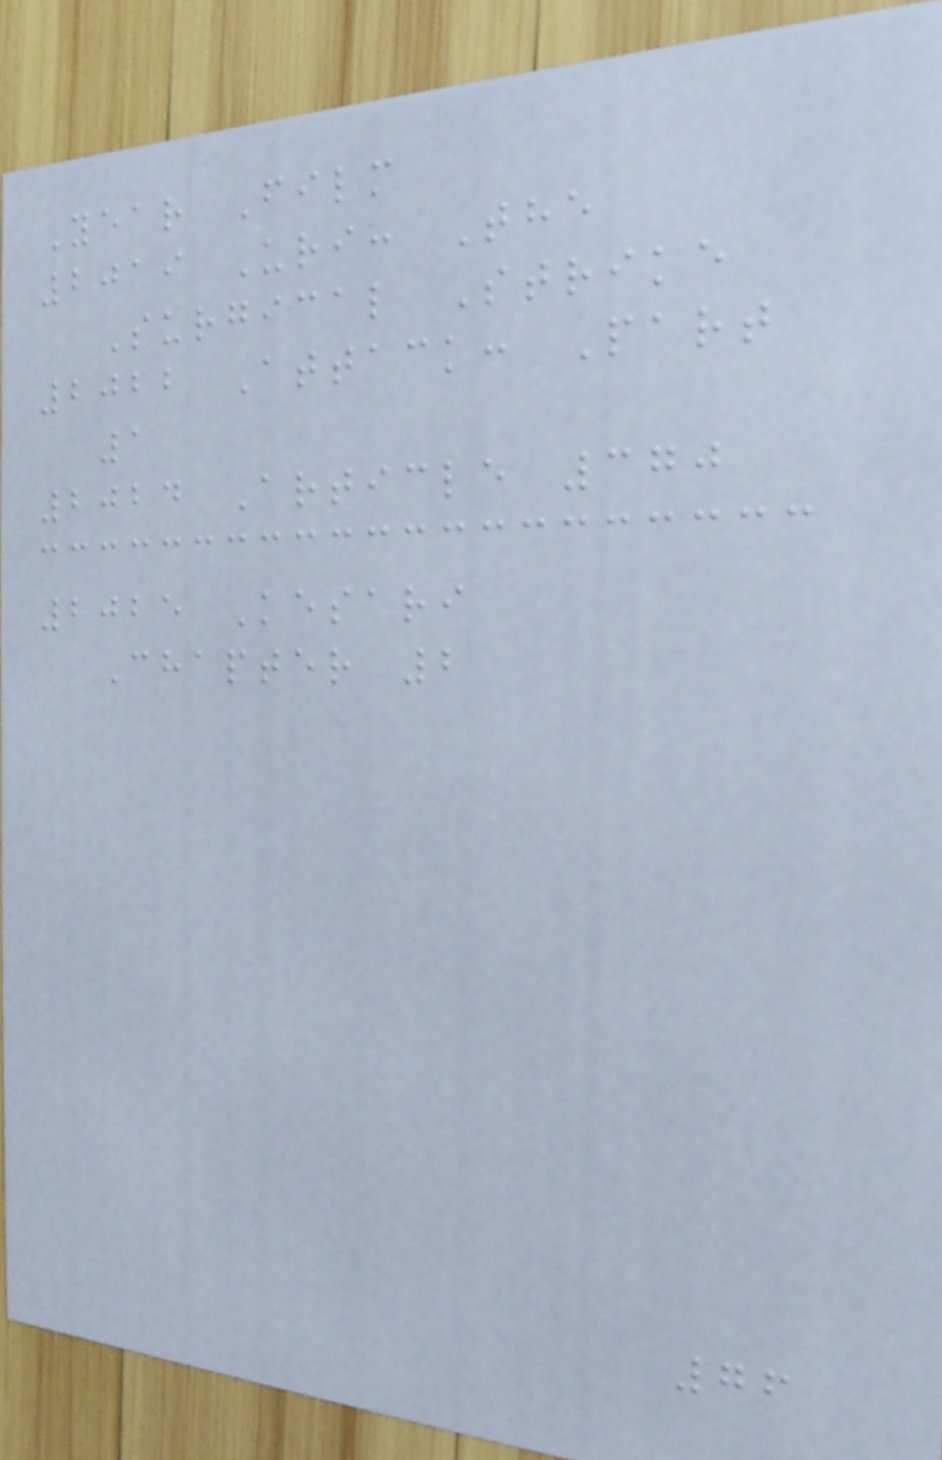Year Film
2019 Uri: The
Surgical Strike
2022 Attack: Part
1
2024 Article 370
2025 Kesari
Chapter 2
76
